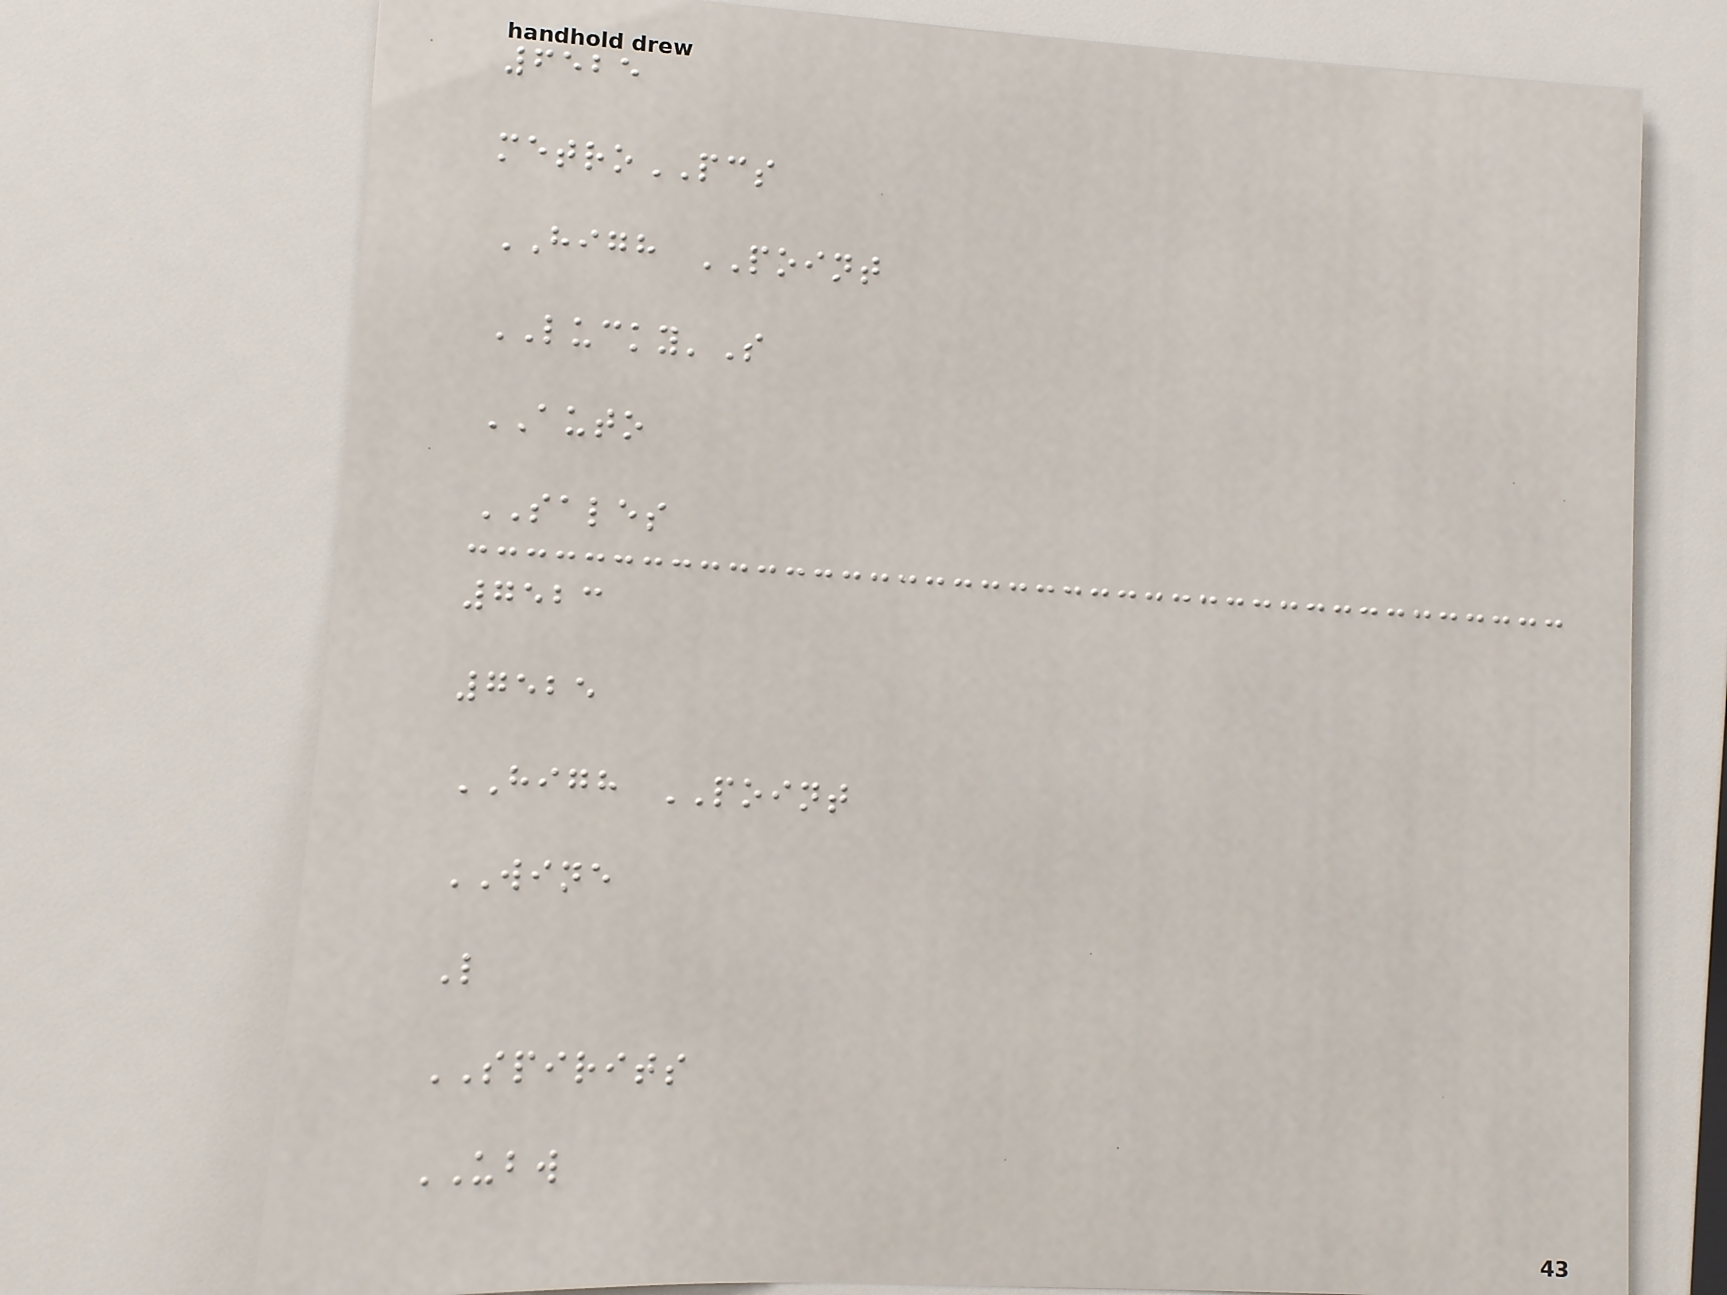6525
metroPCS
HIGH POINT
LUCKY'S
AUTO
SALES
7523
7525
HIGH POINT
WINE
L
SPIRITS
UBW
